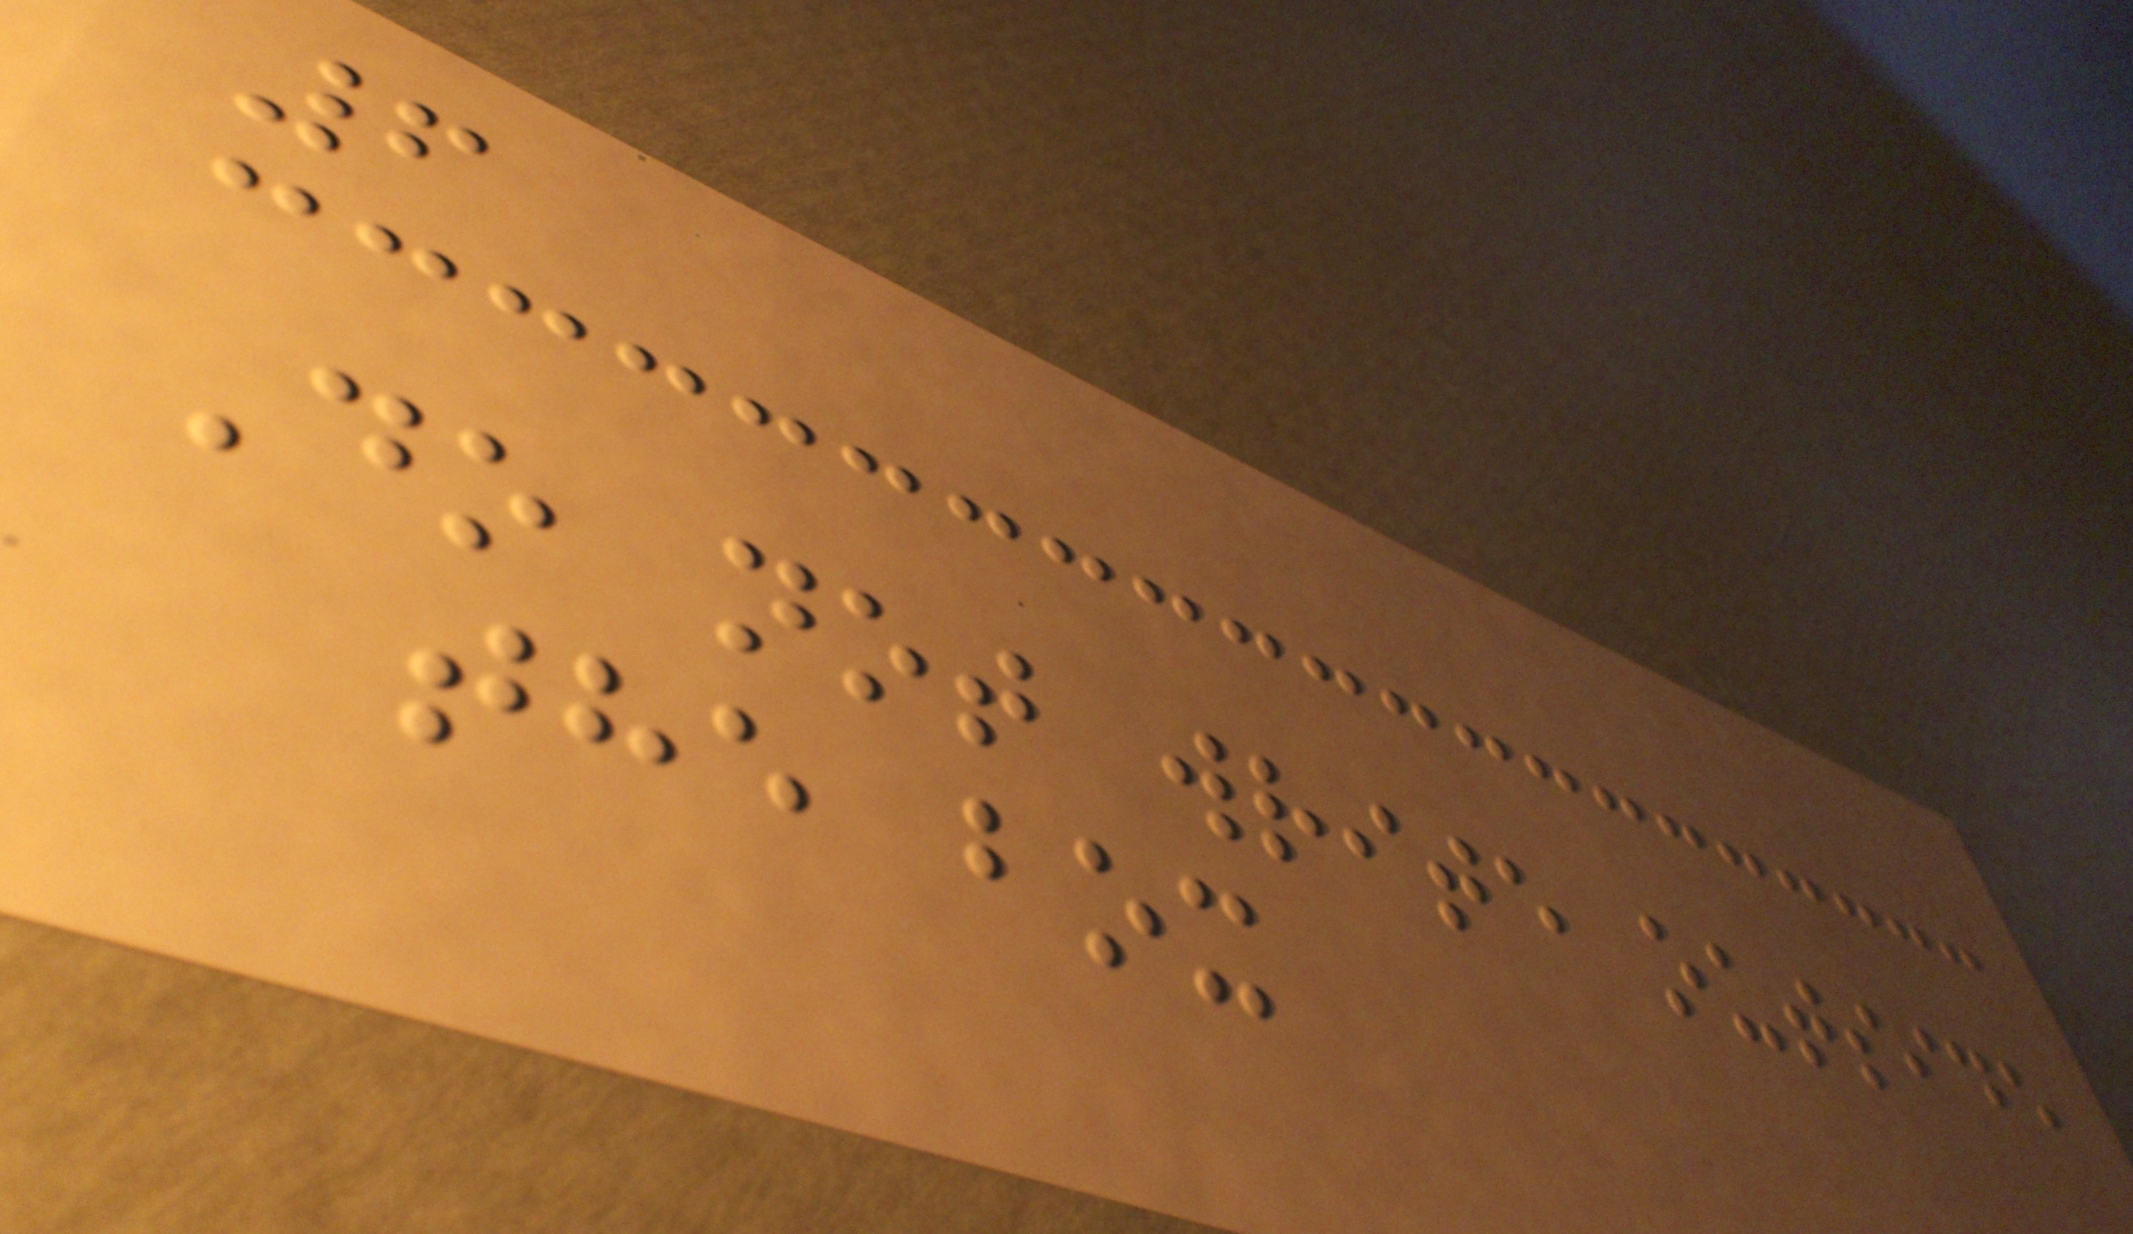6
Do not write outside
the box
